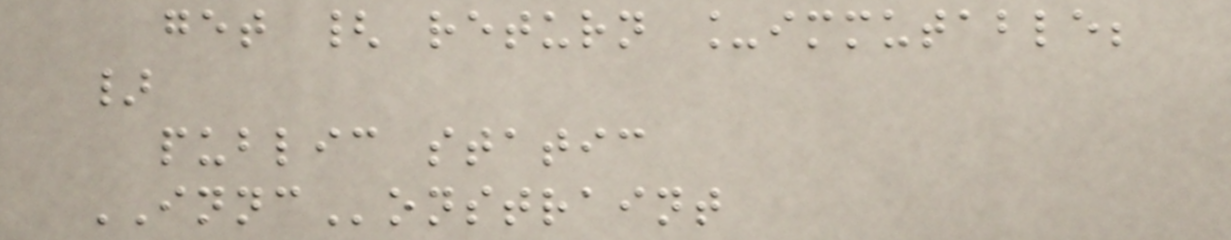get { return _immutable;
}
public static
INNConstraint
